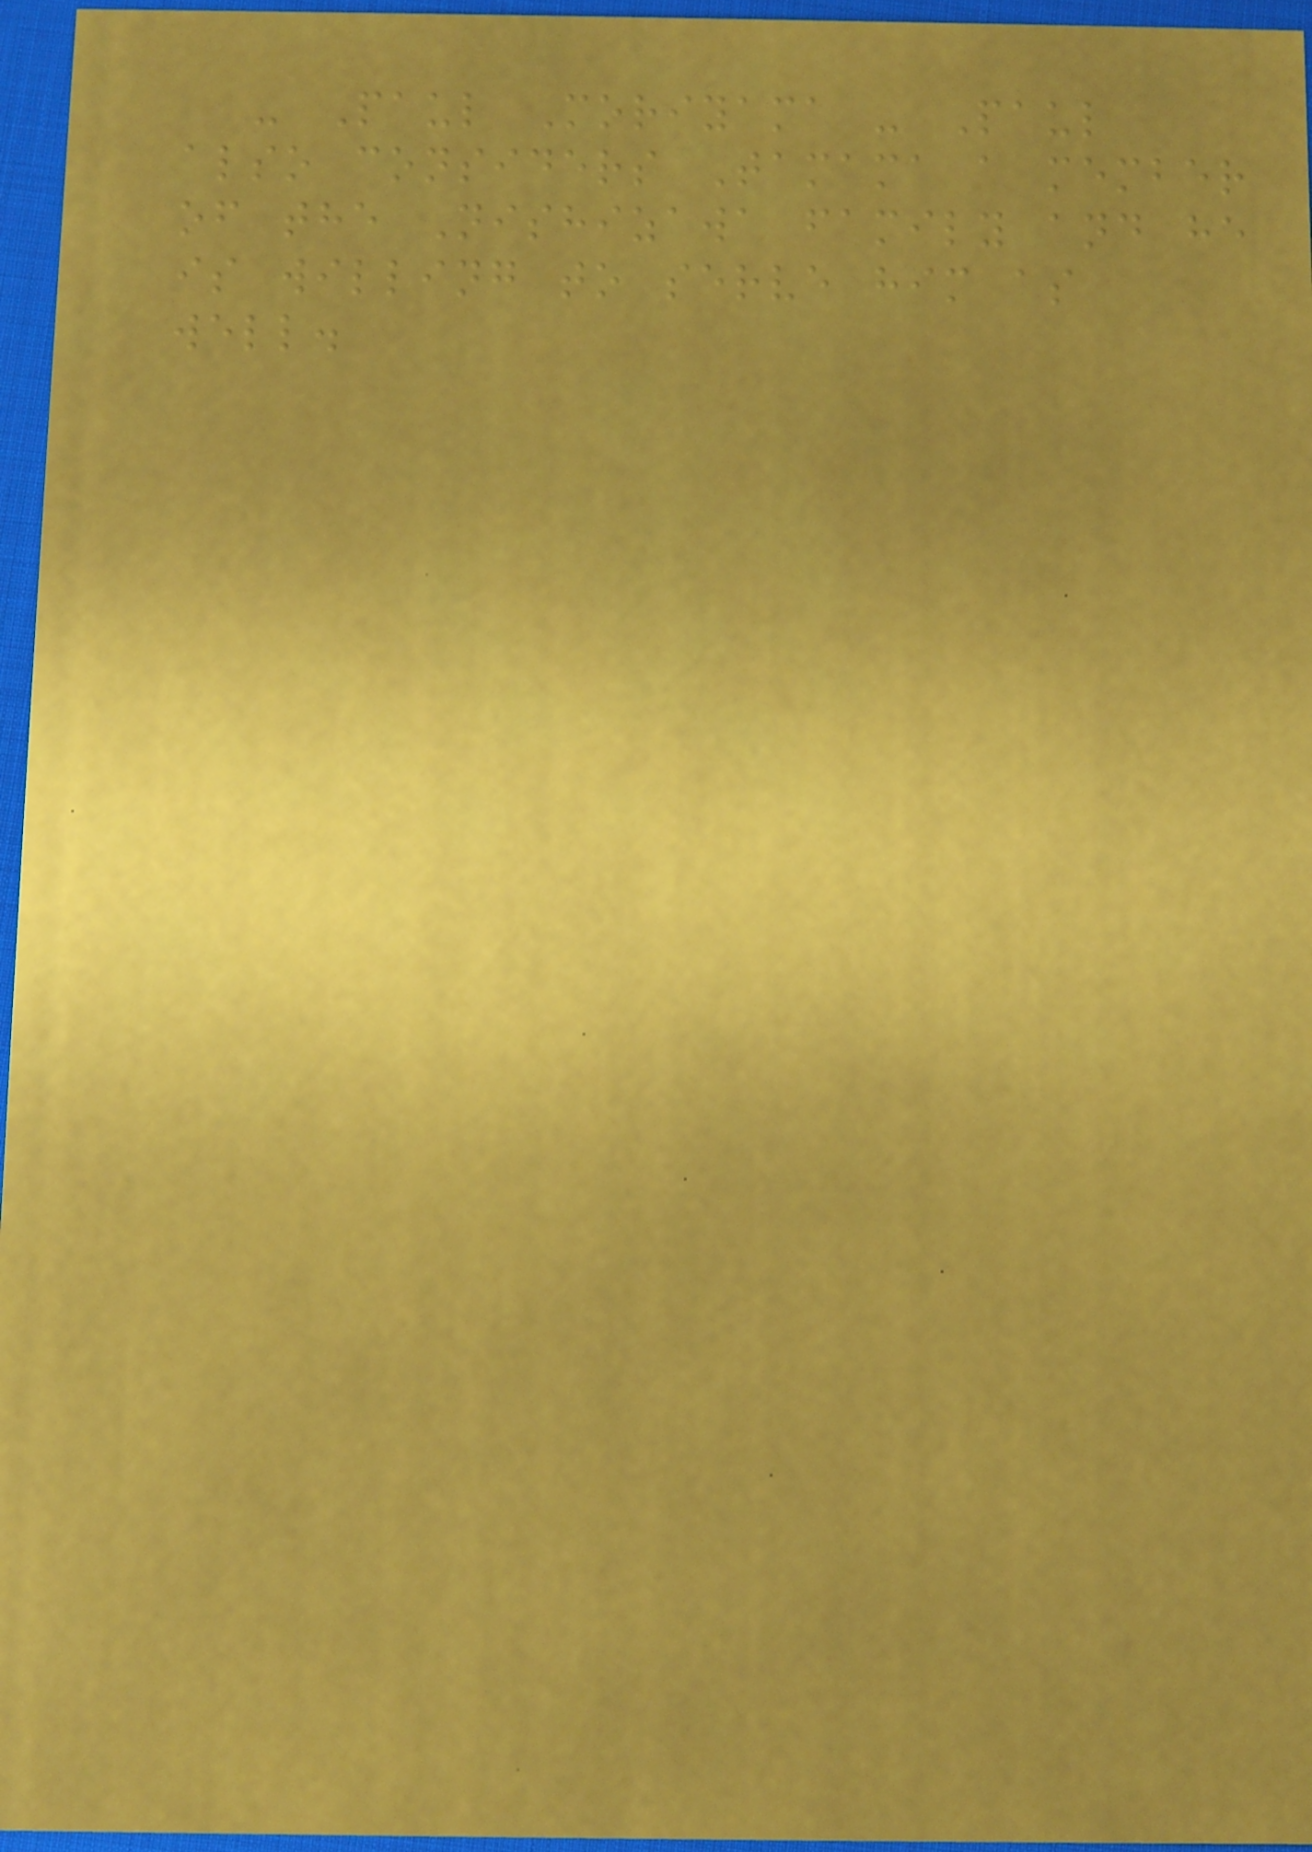- Paul Moriyama - Paul
also considers Tamama a member
of the Nishizawa family and he
is willing to serve him as
well.
